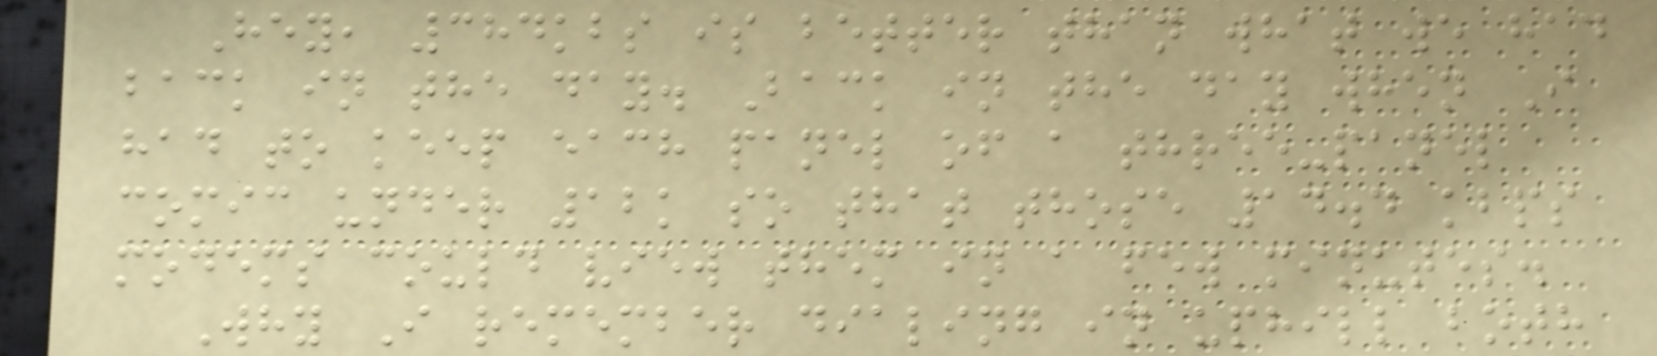Hey, 384kbs is better than what we had
back in the day. Back in the day when I
had to keep each panel of a three-panel
comic under 12k so that those 14.4 kbps
modems could view them in a few minutes.
Why I remember dialing in uphill both
